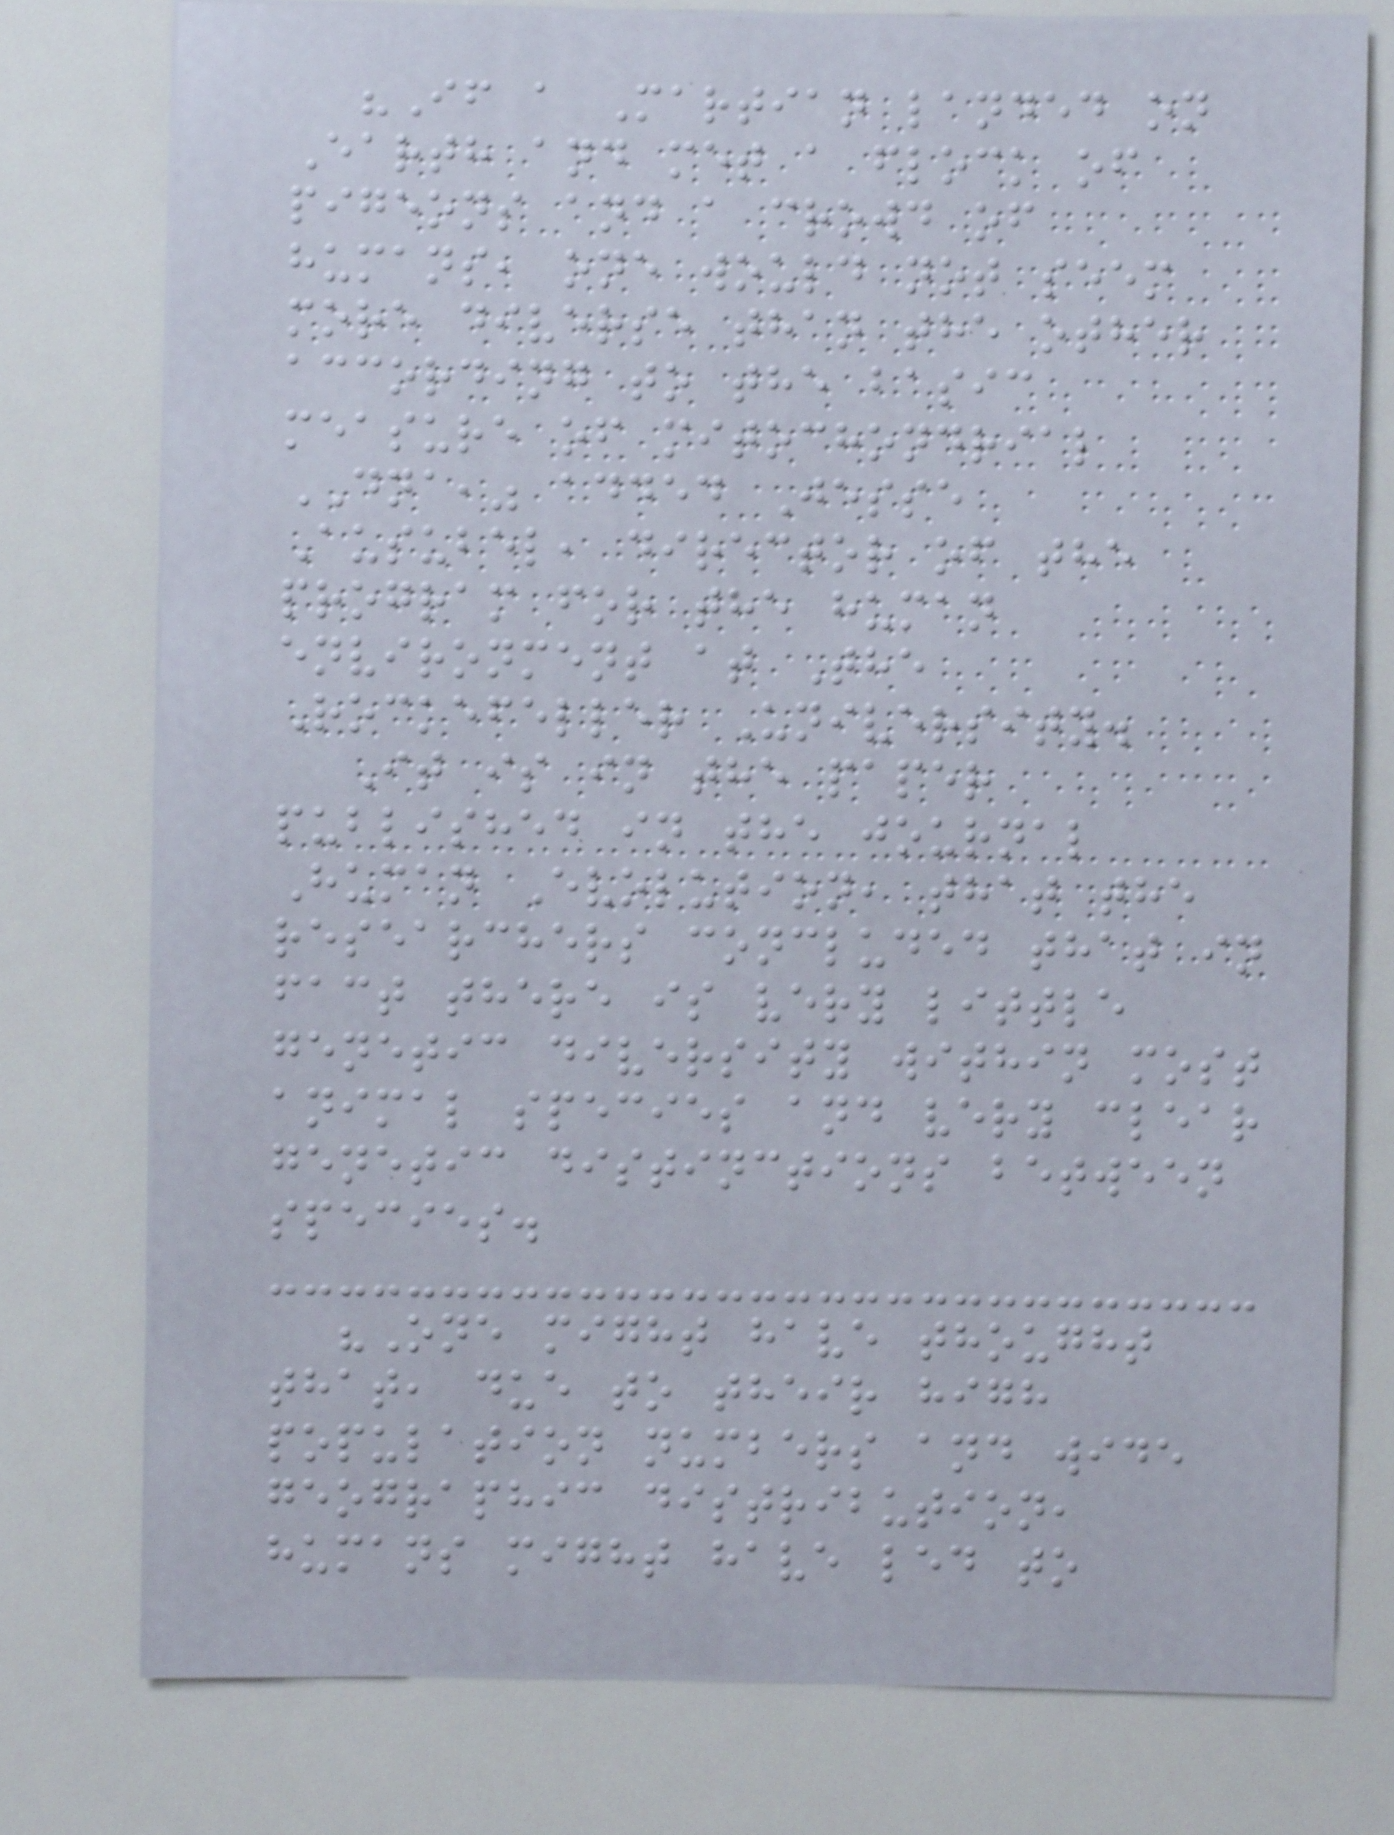"If a Martian landed on
Earth and met a flock of
pigeons and a crowd of
humans, one would not seem
more diverse than the other
according to the basic
measure of mitochondrial
DNA," added Jesse
Ausubel, director of the
program for the human
environment at The
Rockefeller University.
It is in the paper
published in the journal
Human Evolution, that the
researchers concluded that in
fact there is very little
genetic diversity within most
animal species and very clear
genetic distinctions between
species.
"One might have thought
that, due to their high
population numbers and wide
geographic distribution,
humans might have led to
